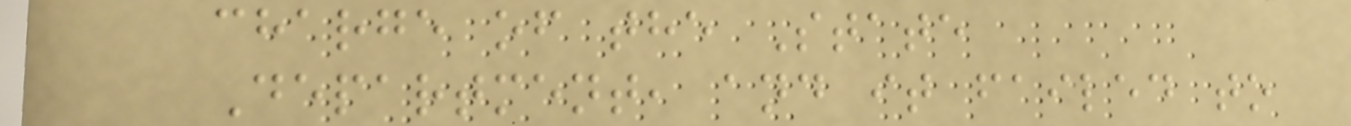charge of the State
Department, and it failed to
